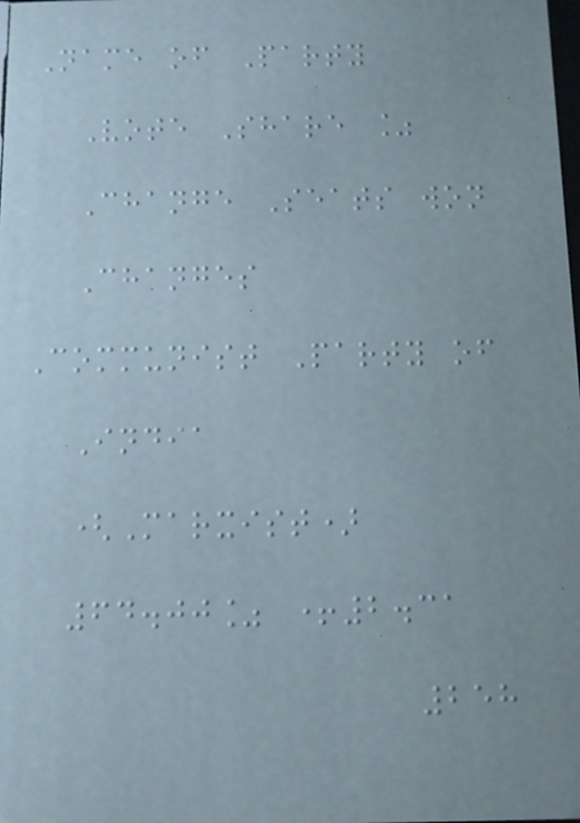Name of Party
Vote Share %
Change Seats won
Changes
Communist Party of
India
(Marxist)
64.00% +2.31
258
